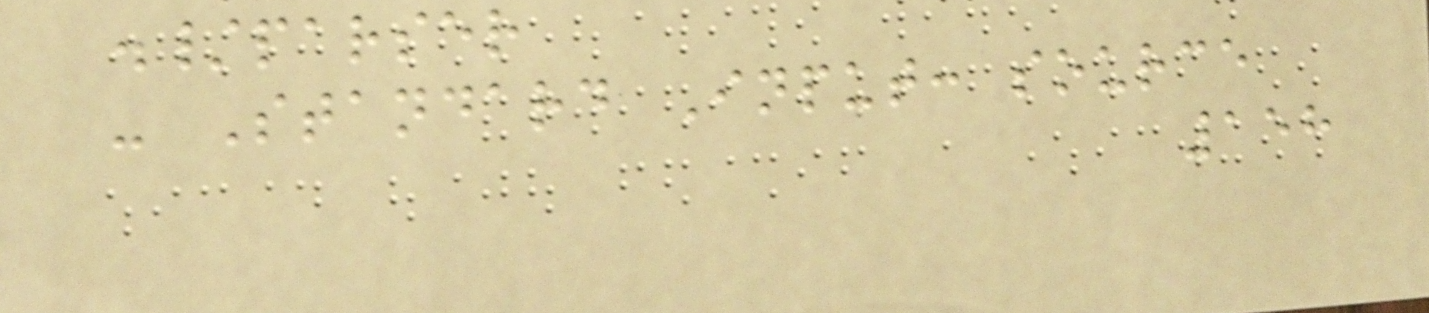./parser
- Standard Input: source
158
